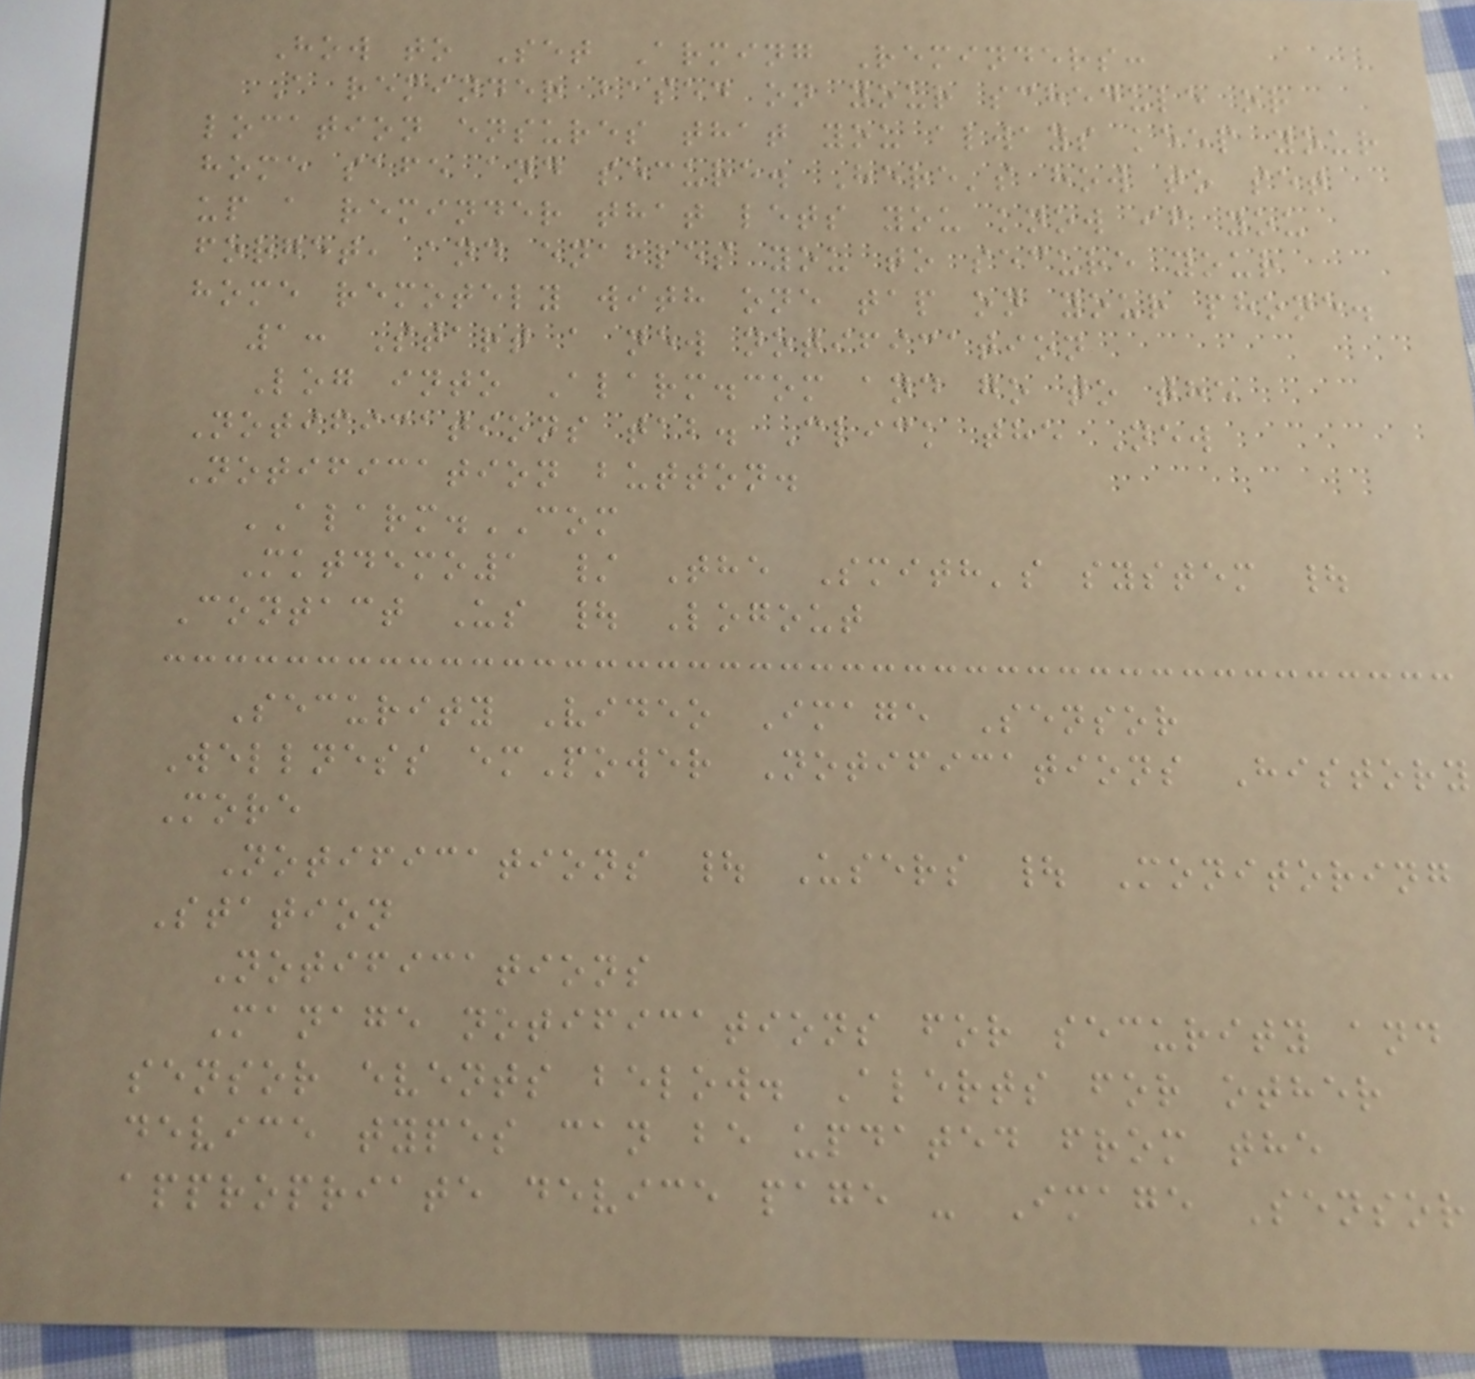How to Set Arming Reminders:
A reminder based on your schedule or
location ensures that you always keep your
home safe and secure. Here's how to set
up a reminder that lets you know if you
forget, and enables you to secure your
home remotely with one tap on your phone.
1: Start a new notification
Log into Alarm.com and go to the
Notifications tab. Click the New
Notification button.
ALARM.COM
Mktdemo1 / The Smith's system |
Contact Us | Logout
Security Video Image Sensor
Wellness emPower Notifications History
More
Notifications | Users | Monitoring
Station
Notifications
Manage notifications for security and
sensor events below. Alerts for other
device types can be updated from the
appropriate device page - Image Sensor
